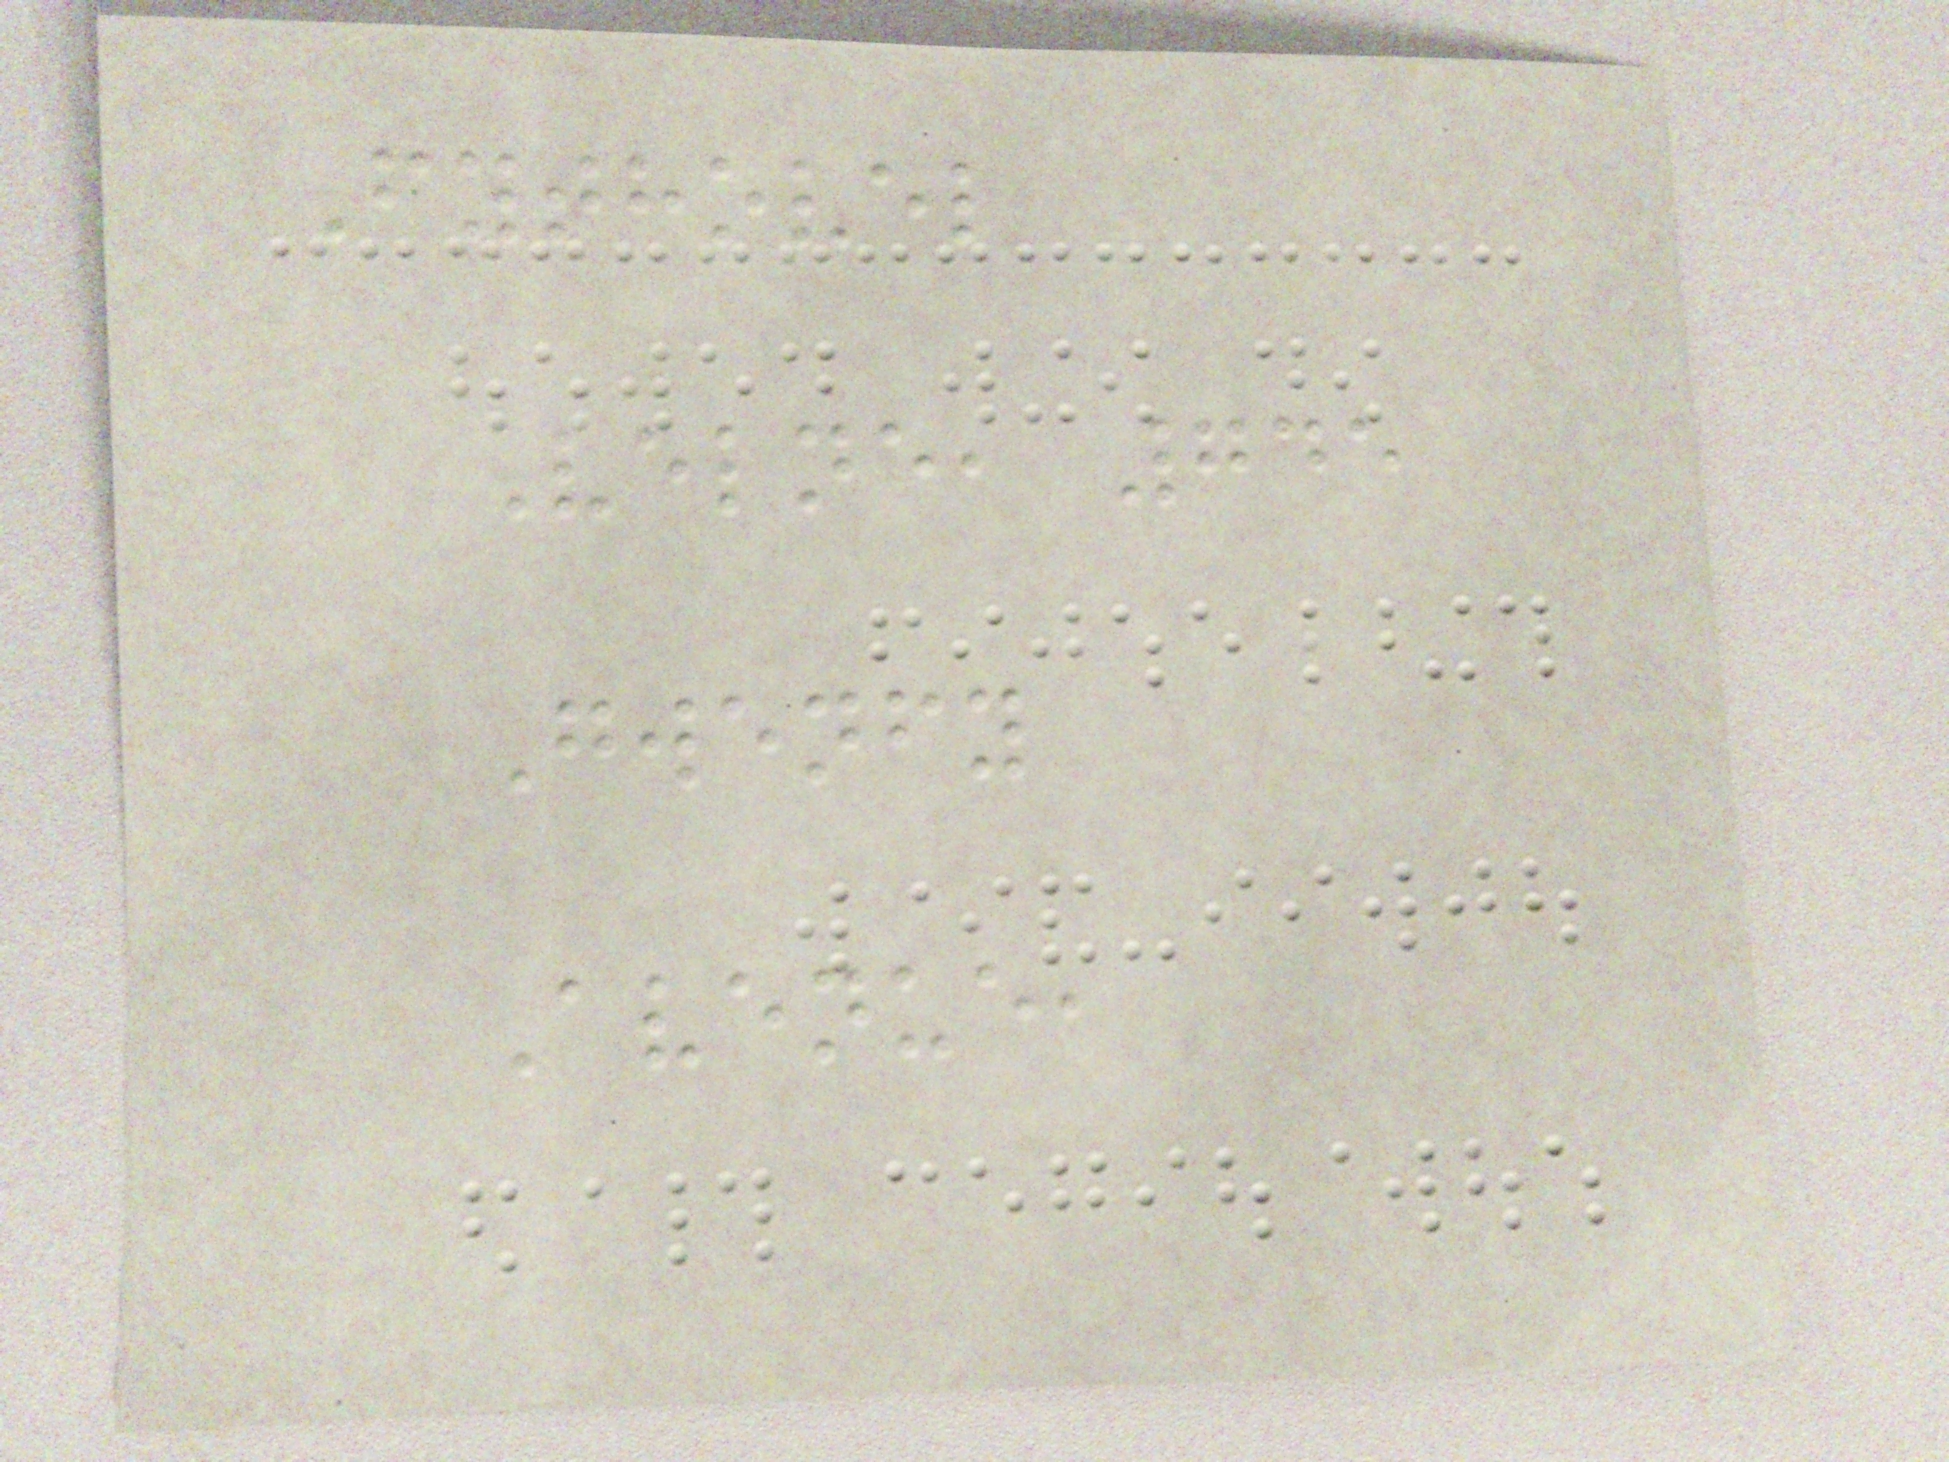Fythovel
Velne, 745
Gwenfy
Avenue,
